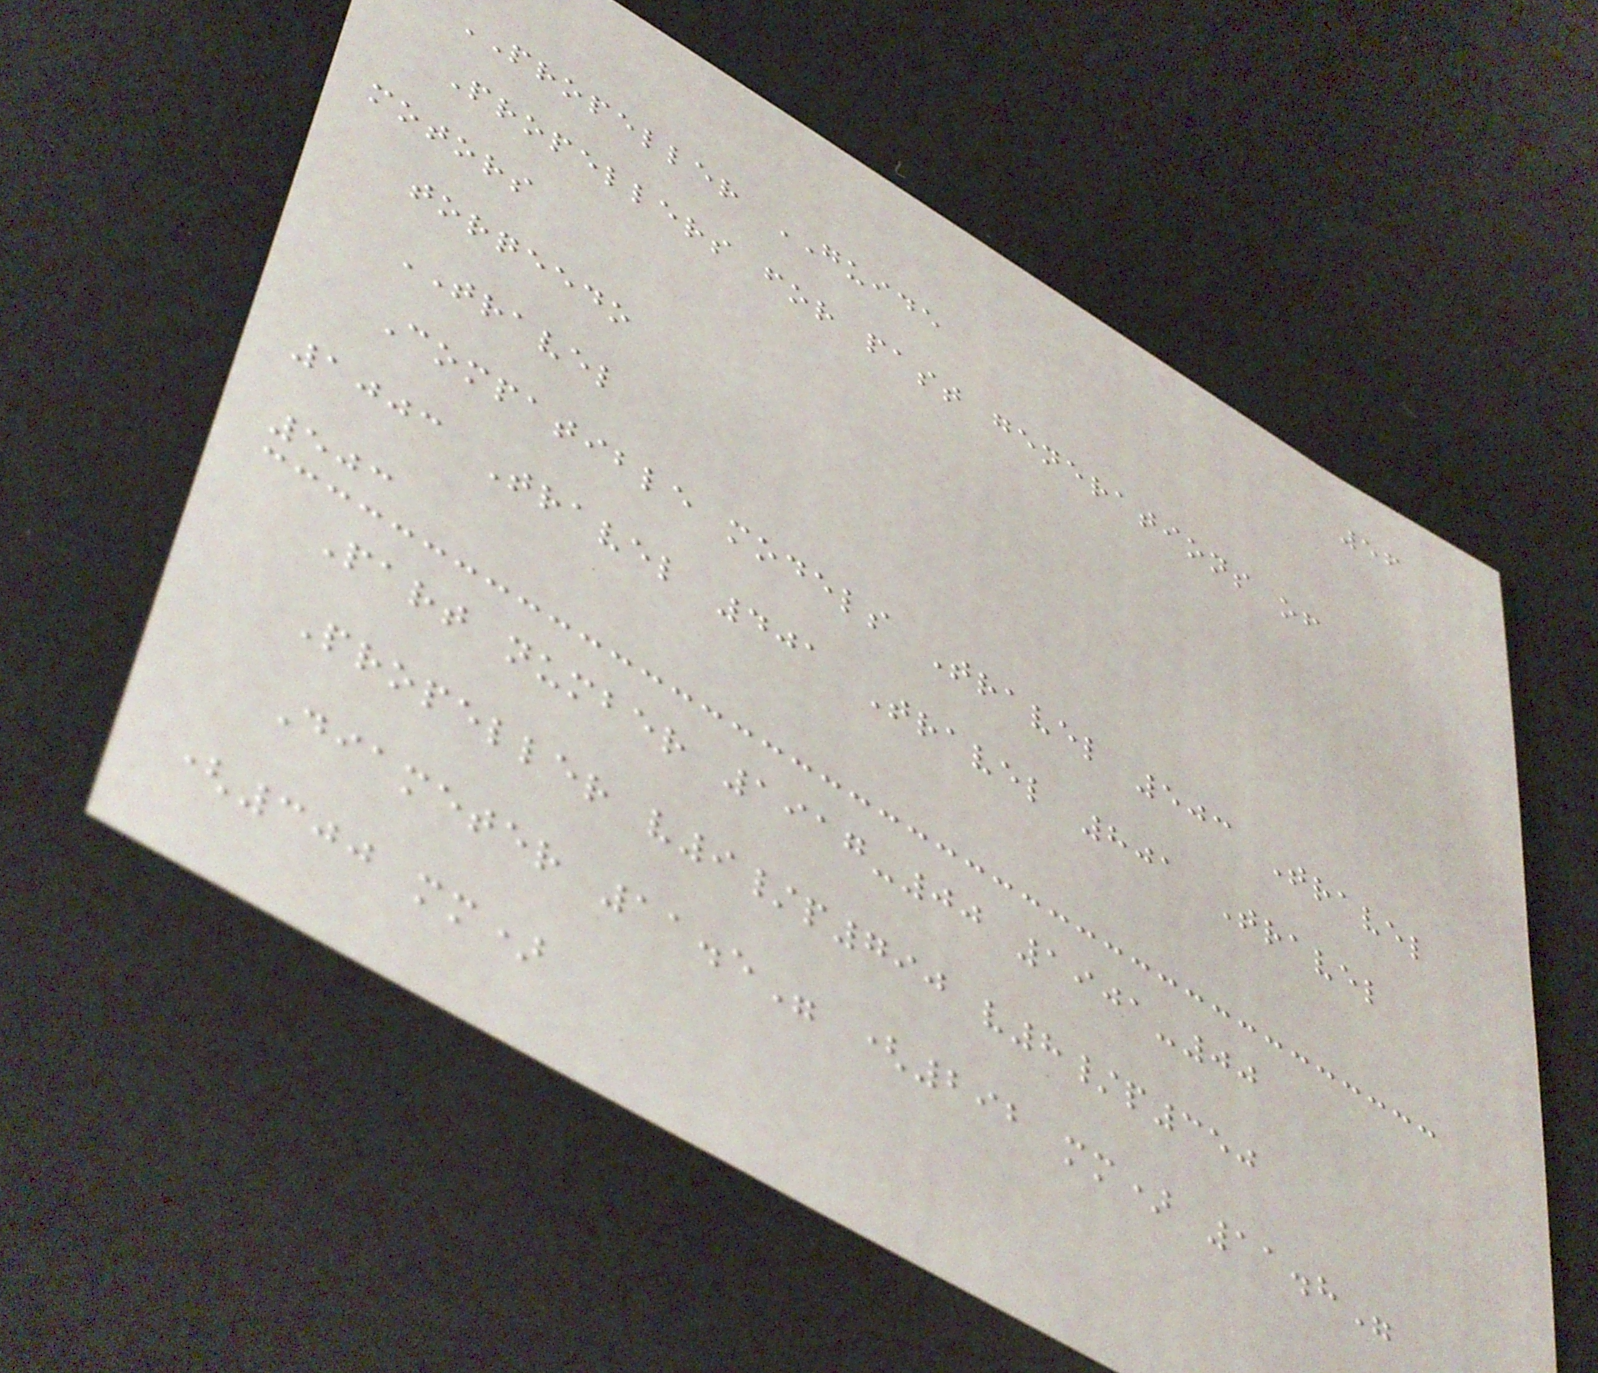56
PROPELLER GUIDE
Propellers for past generations of
motors
torqeedo
TRAVEL
Compatible models Travel 503 Travel
1003 Travel 401 Travel 801 Travel
503
Part number 1917-00 1901-00
Propeller v9/p790 v8/p350
Diameter 11.5" (292 mm) 11.8"
(300 mm)
